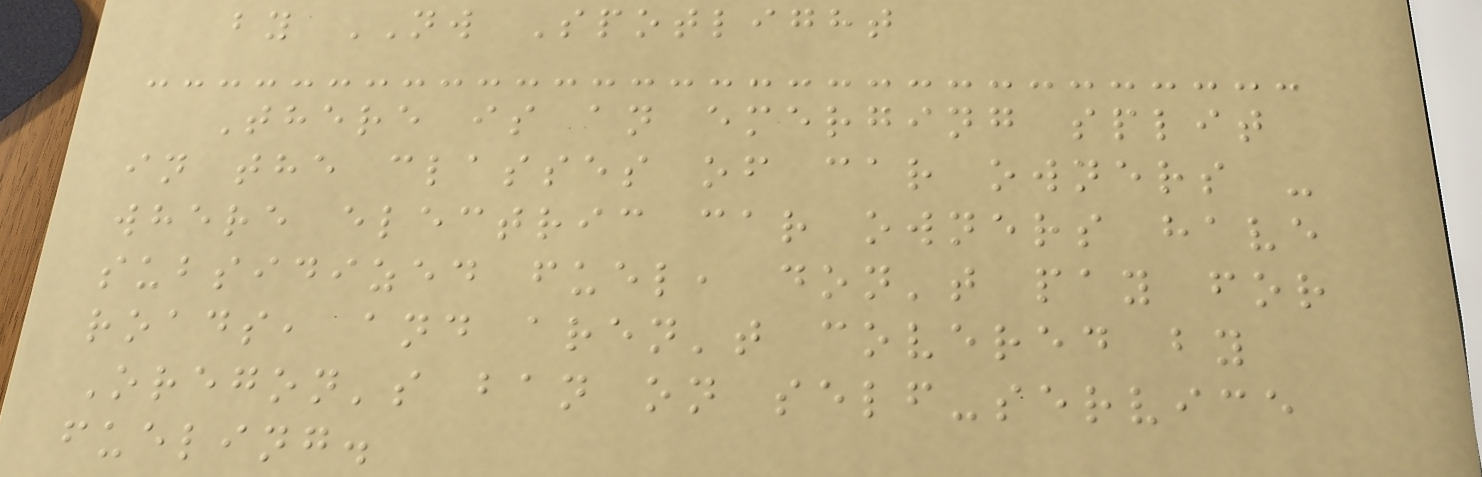by NW Spotlight
There is an emerging split
in the classes of car owners -
where electric car owners have
subsidized fuel, don't pay for
roads, and aren't covered by
Oregon's ban on self-service
fueling.
